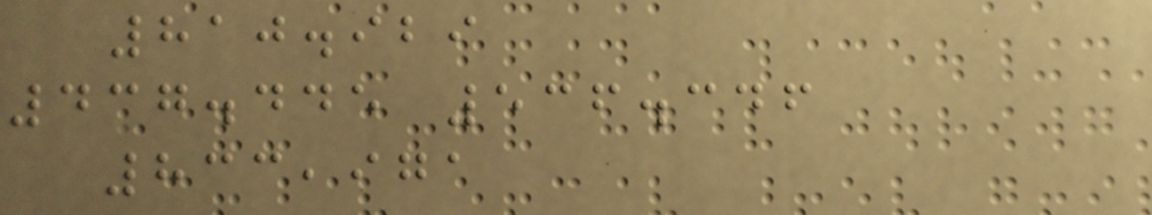810.929
437.445 536.346
833,971
